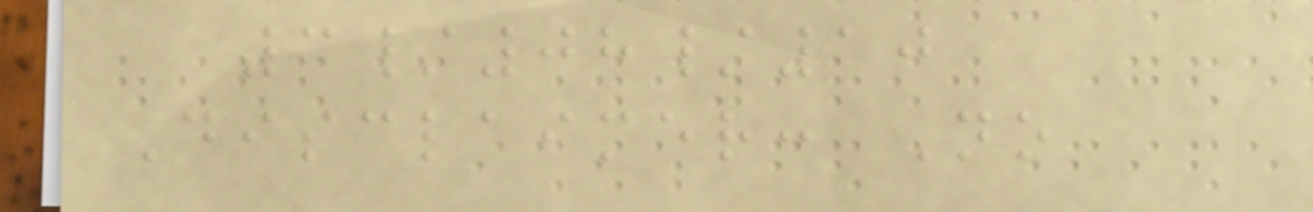3/08/10
Disclaimer: No
